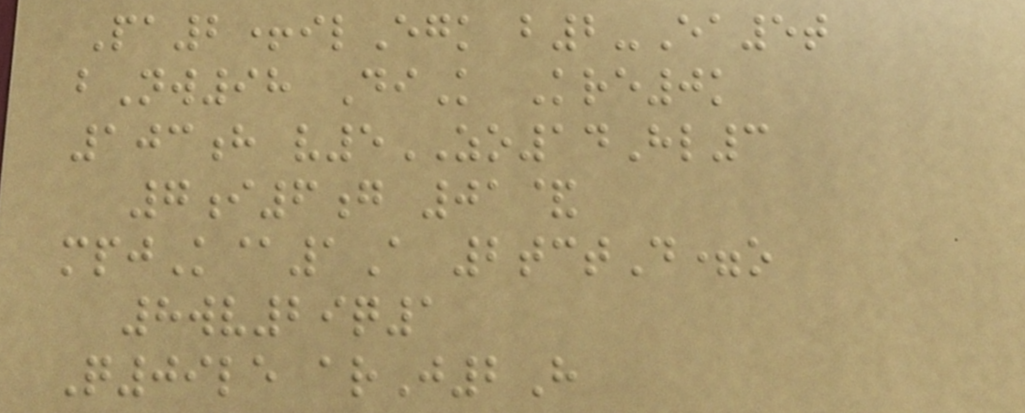Pa2+ilEgk b2-Ea5t
bNw98 DiK Kre0k
103h v5ZO14Hl3
7i6g 01&
mpjK@1A 2tctD=o
8wv29q1
Q09le arJ2H
